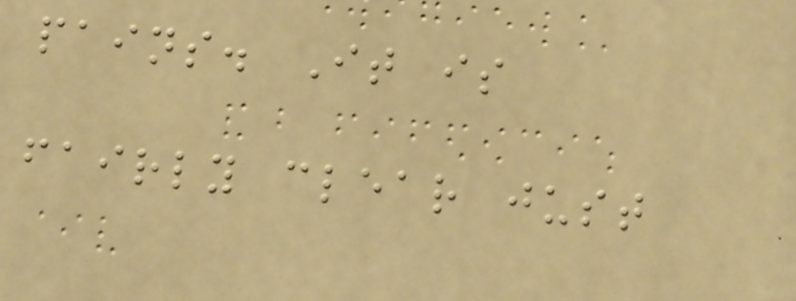pains. It is
fairly clear just
